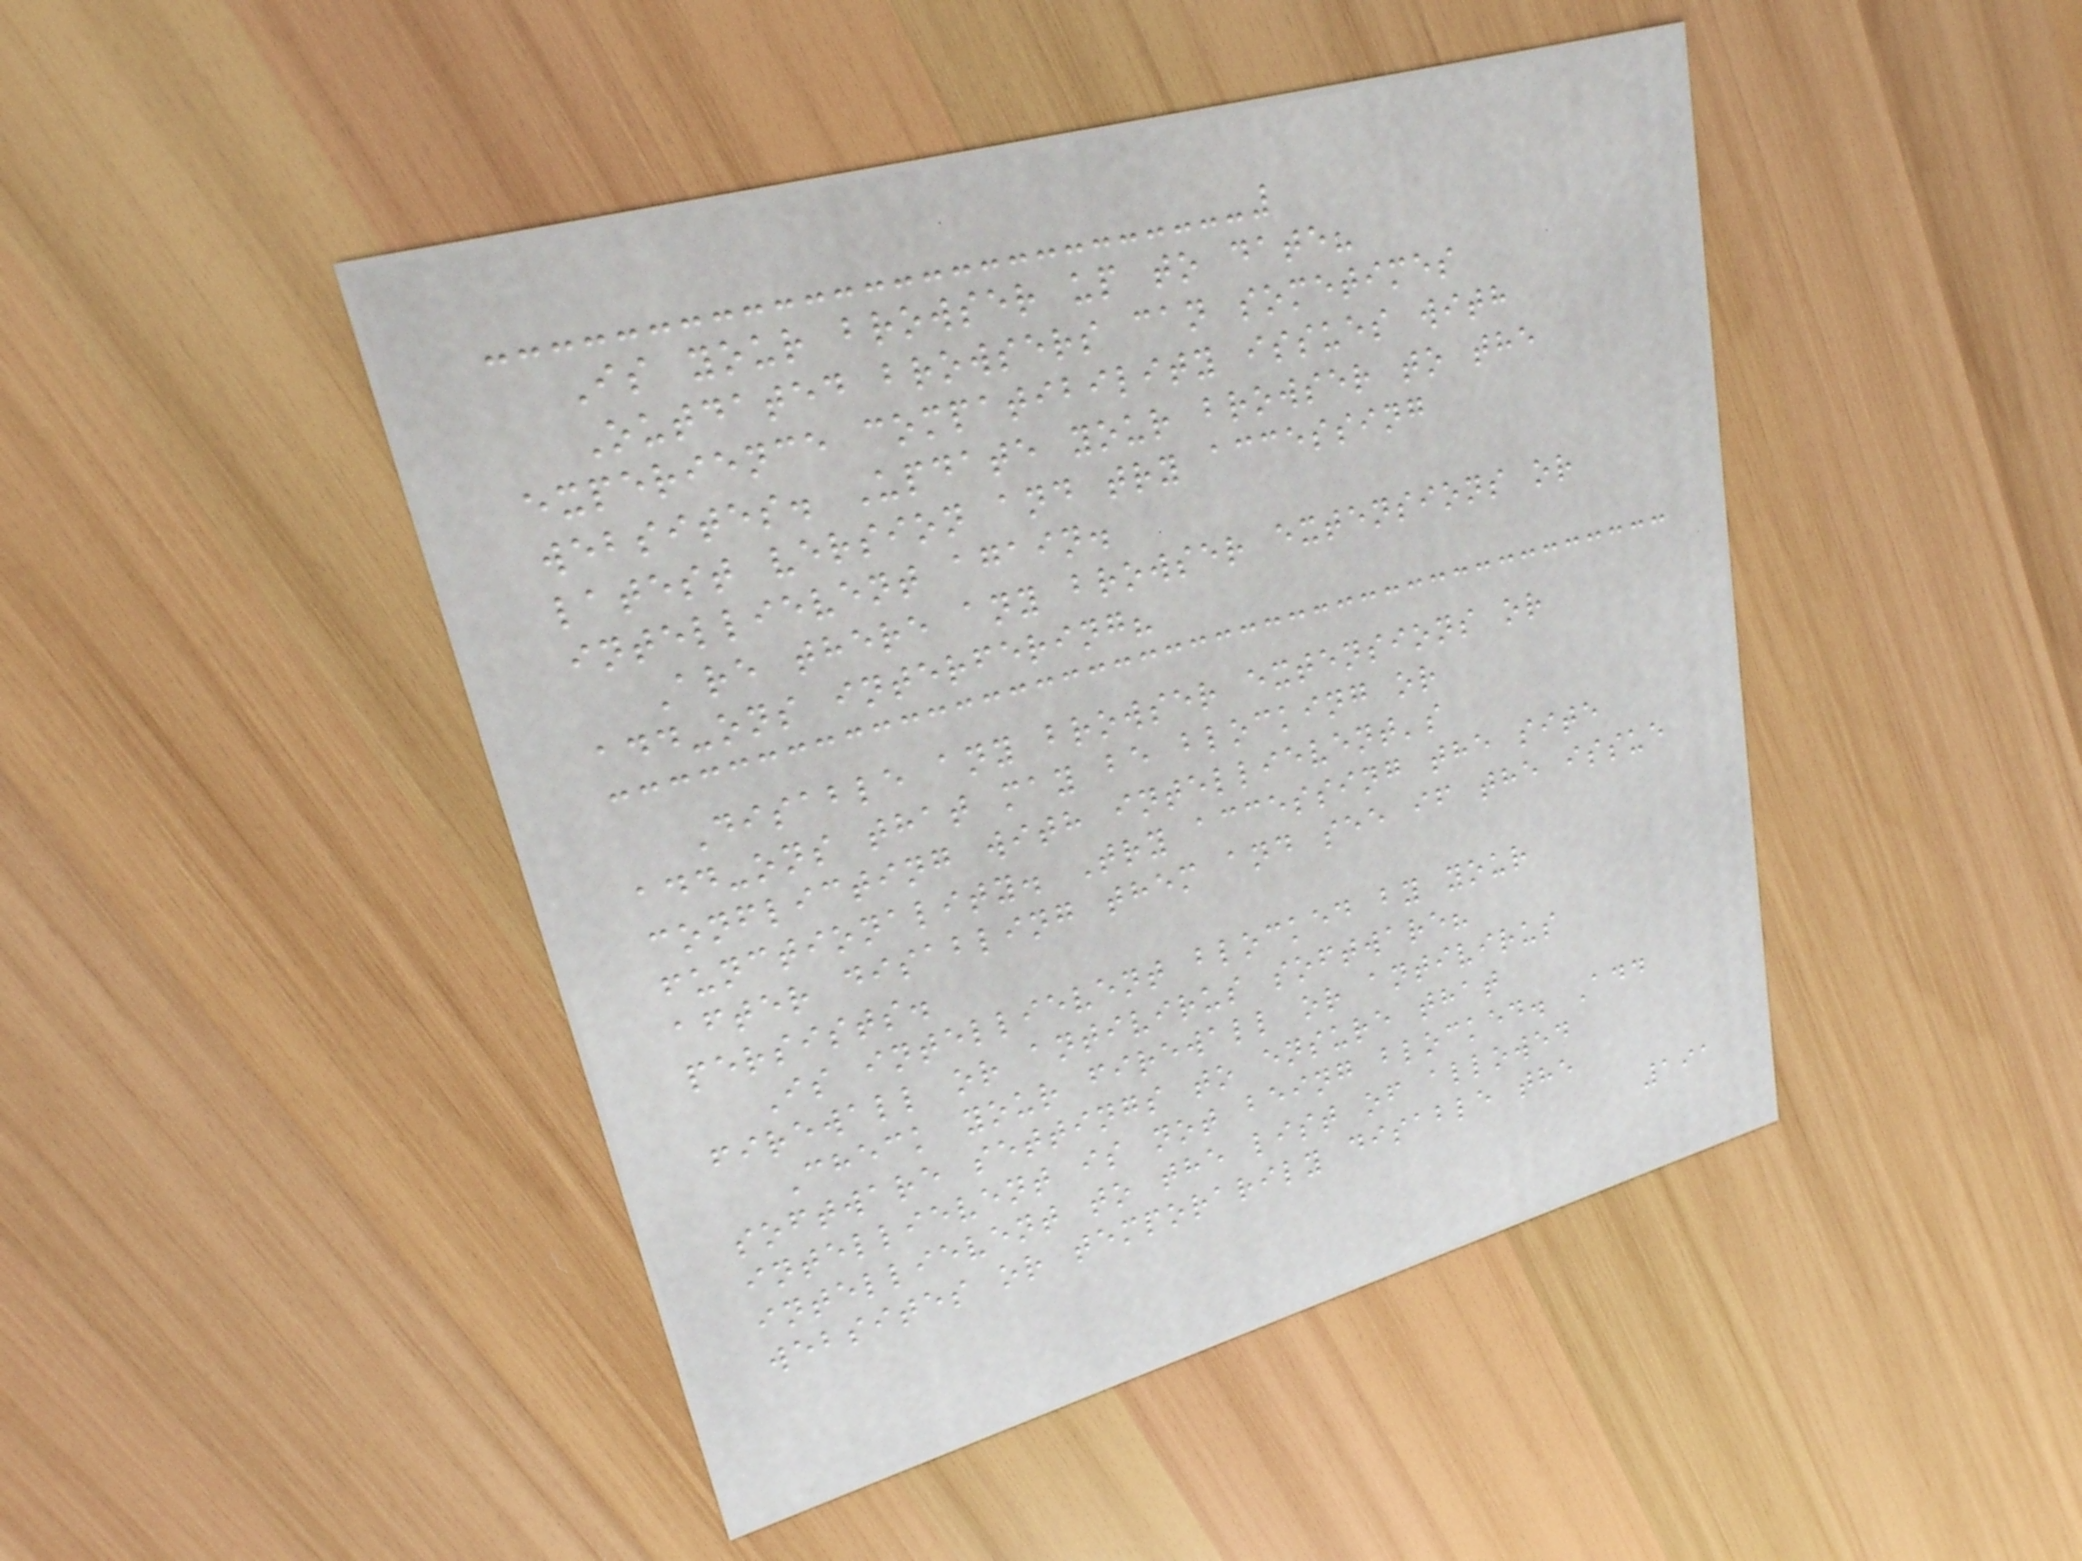Is your browser up to date?
Outdated browsers can sometimes
experience compatibility issues with
websites. Update your browser to the
latest version and try accessing
intellievent again.
Are there any browser extensions or
add-ons interfering?
Disable any browser extensions or
add-ons that may be blocking or
conflicting with intellievent's
functionality. Try accessing the site
after disabling them and see if the issue
persists.
Is intellievent blocked by your
firewall or antivirus software?
Check your firewall or antivirus
software settings to ensure that
intellievent is not being blocked. Add
intellievent to the list of allowed
websites or temporarily disable the
191
